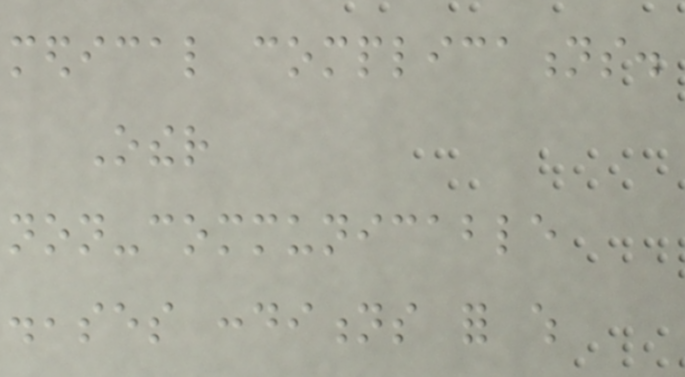medical complications.
Other
non-communicable
diseases conditions for which
